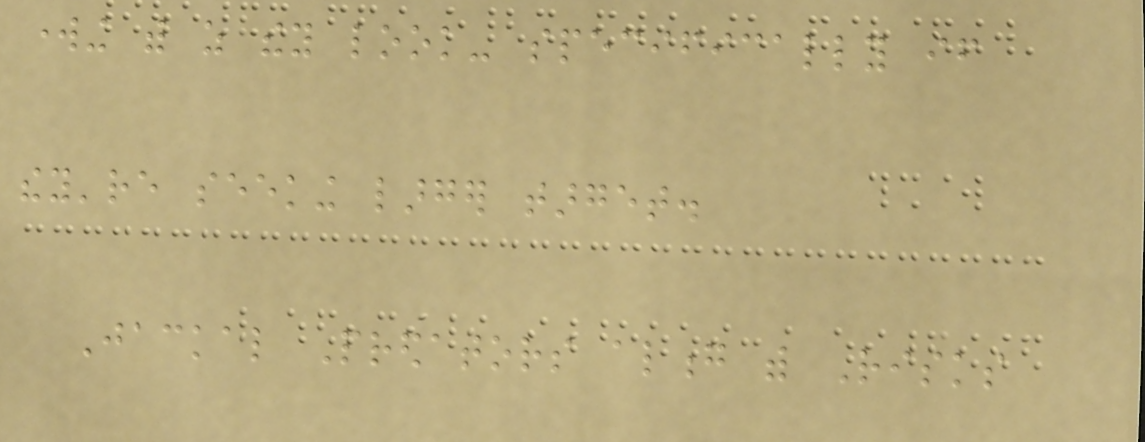working with as they look- specifically if
they're seeking larger target.
Jackal Predators along with Risks
